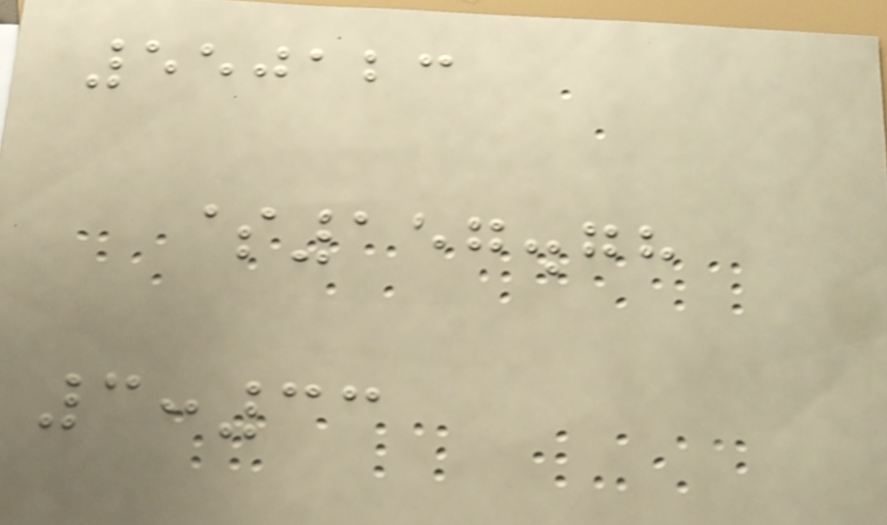550123
$157.78
3:33
